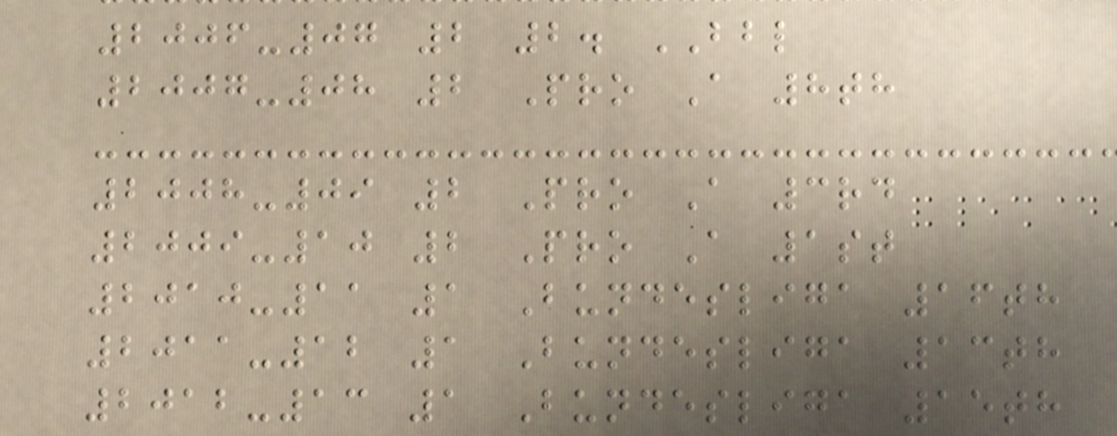2006-07 2 2. BBL
2007-08 2 Pro A 8th
2008-09 2 Pro A 3rd
2009-10 2 Pro A 1st
2010-11 1 Bundesliga 16th
2011-12 1 Bundesliga 13th
2012-13 1 Bundesliga 15th
